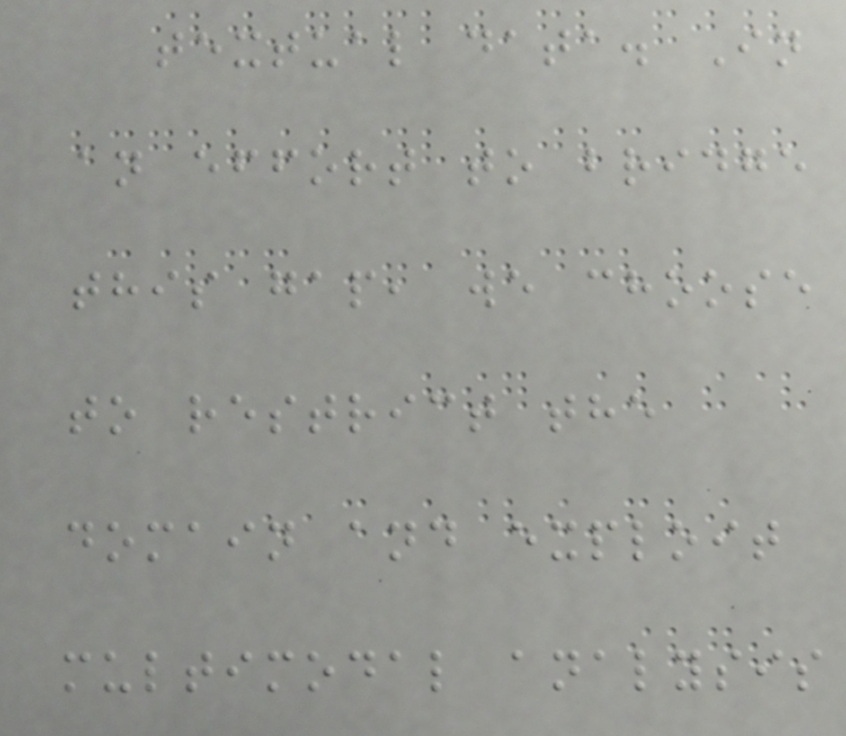textual data. In
an effort to bridge
this gap, we choose
to restrict the
domain and exploit
multimodal analysis
